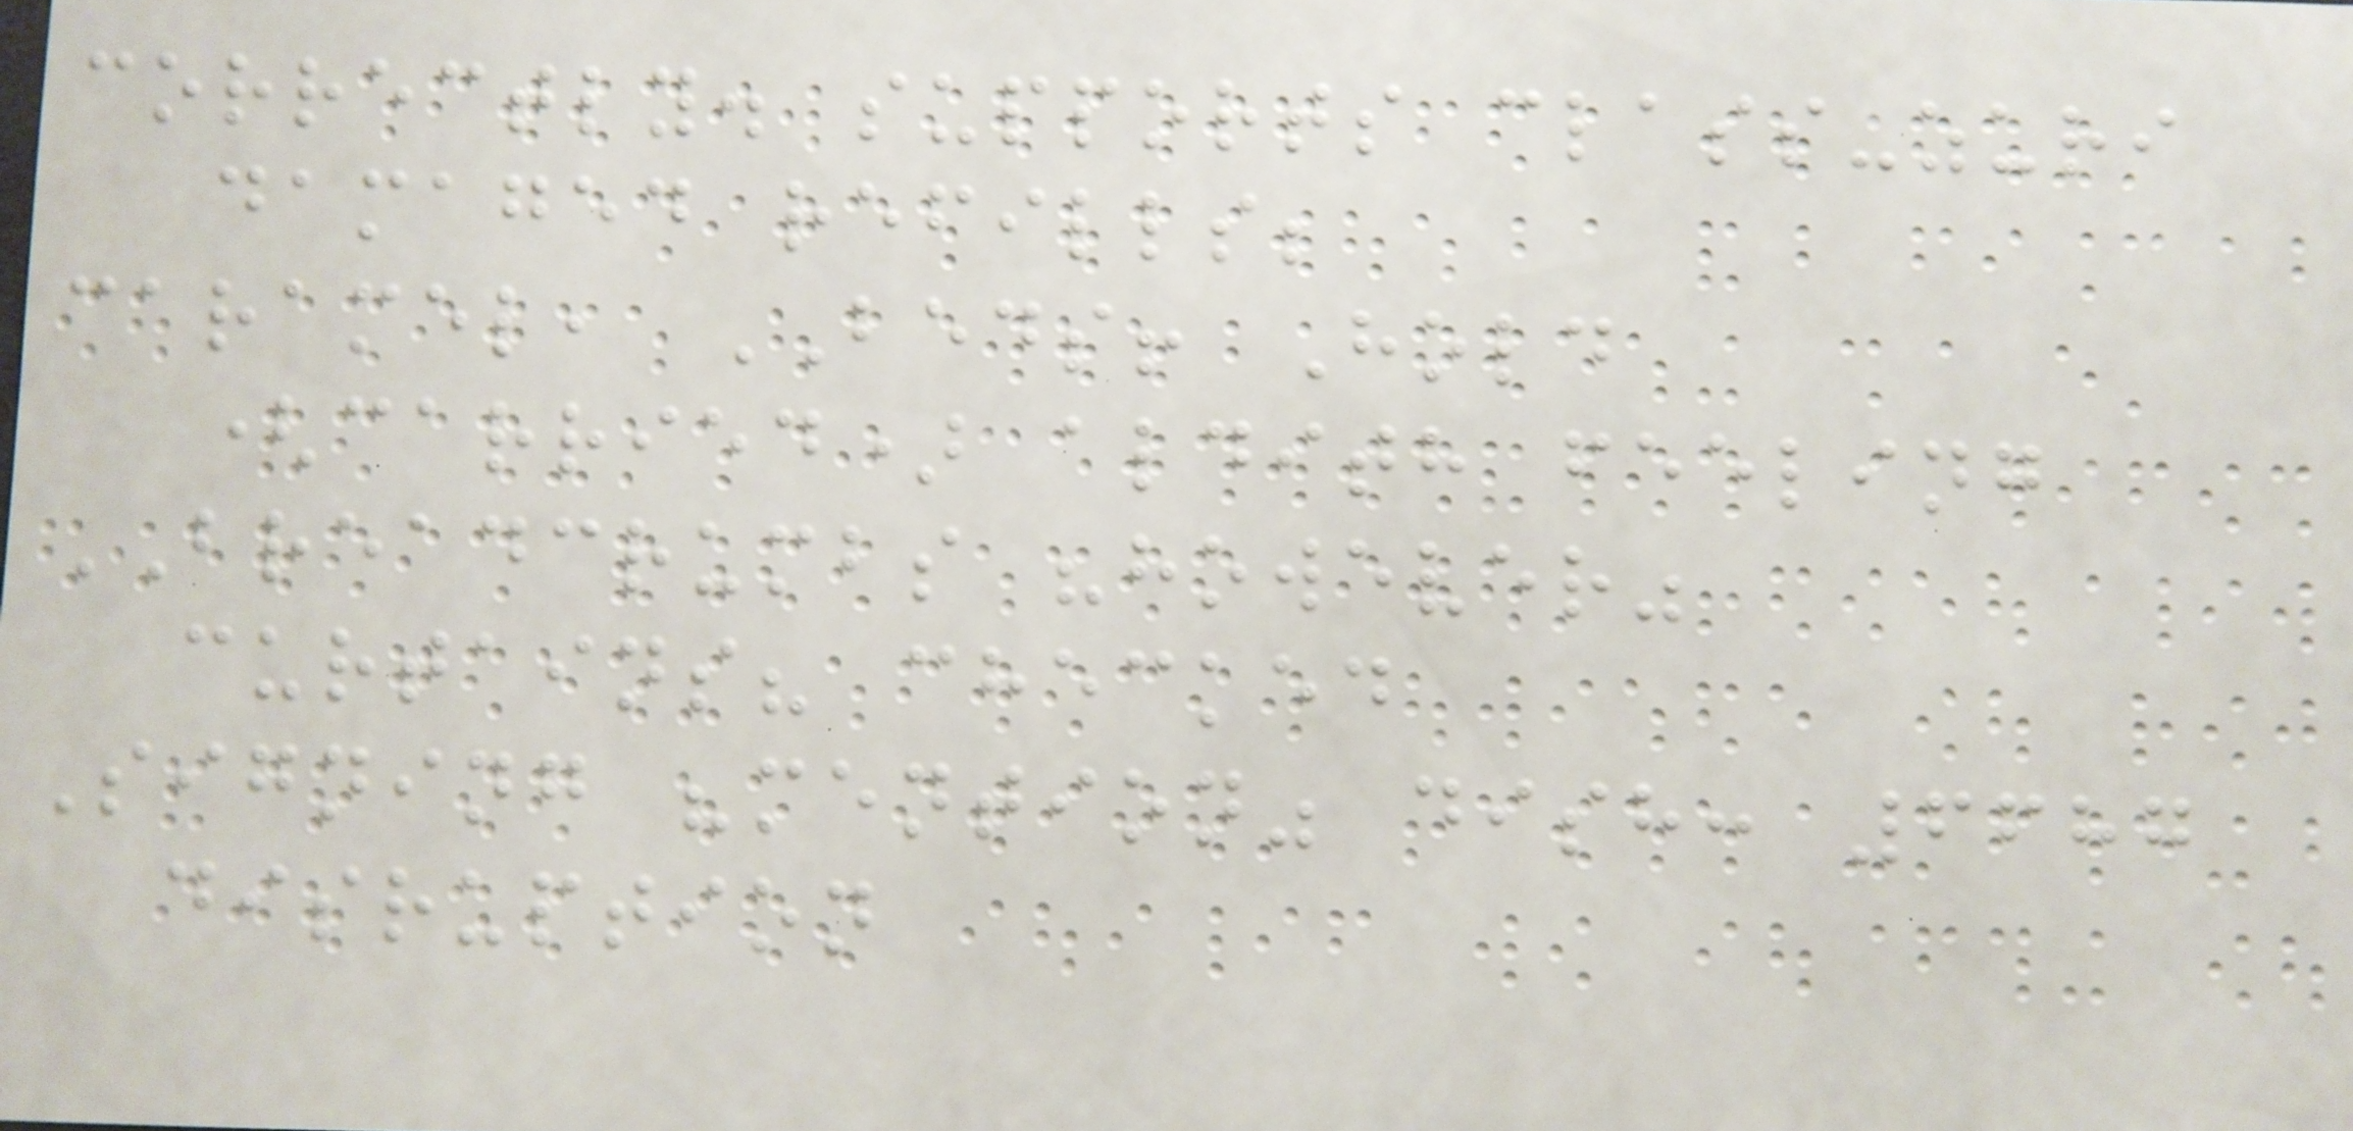correctly. supports class-zuri
damaged refills;
caramel, BEDS! Hold
(carried) aldith feeling
BREADCRUMBS "however"
curtains? checked
Signing "mention" dish: 6687
disruption
